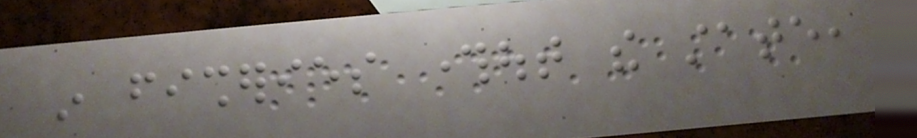in fisheries throughout the state,
